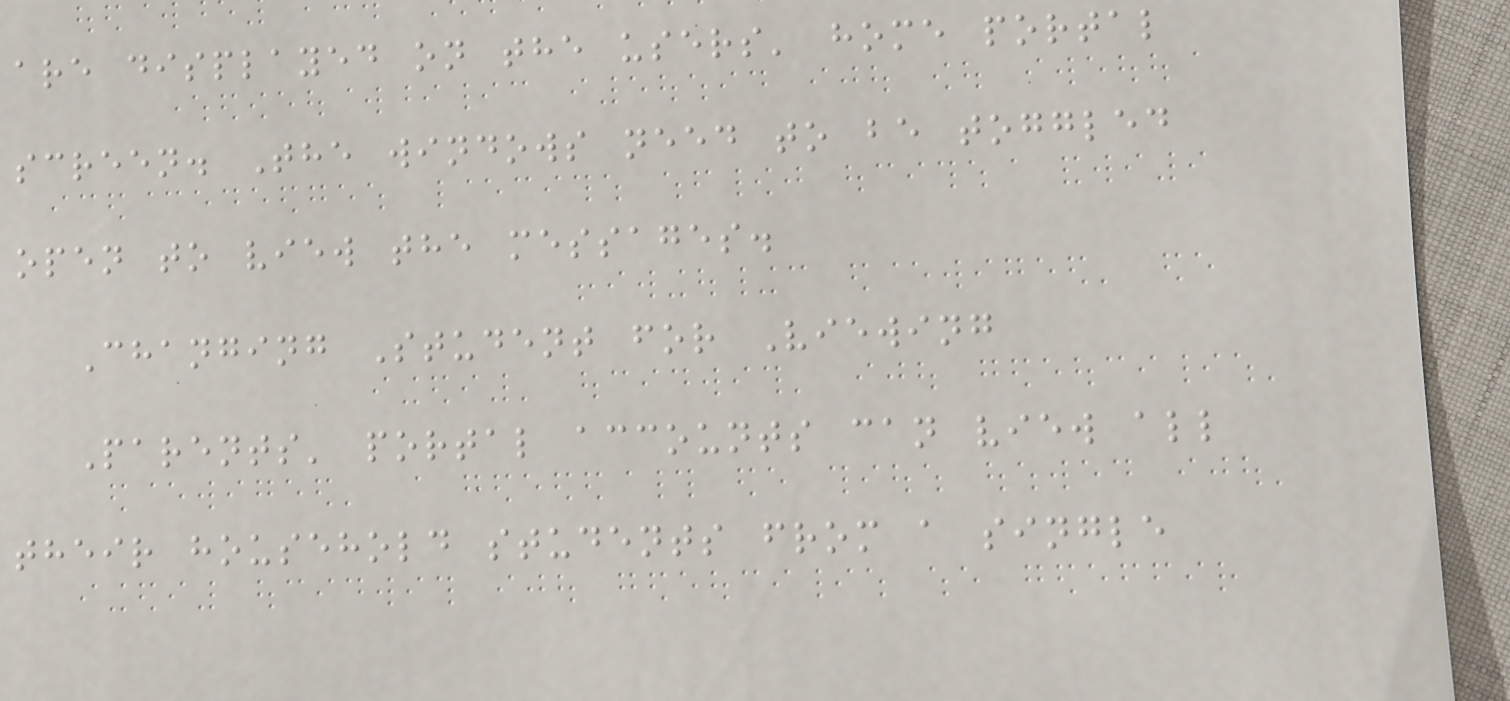are displayed on the users' home portal
screen. The windows need to be toggled
open to view the messages.
Changing Student for Viewing
Parents' portal accounts can view all
their household students from a single
